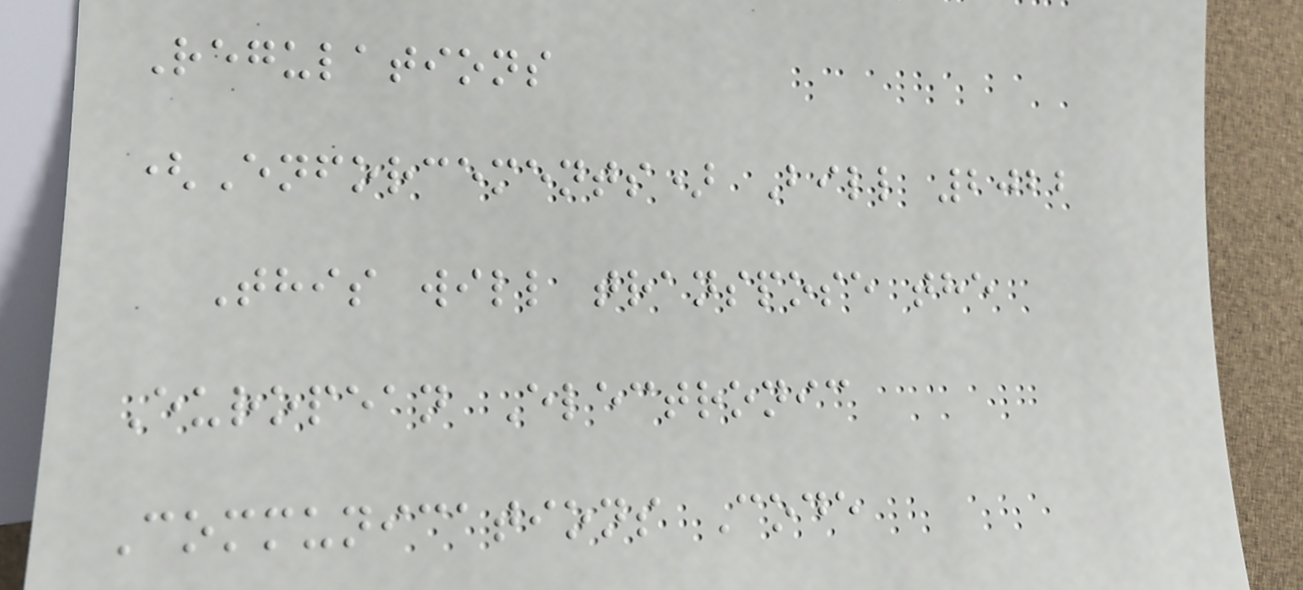Regulations
(Enforcements) Bill 2022
This will transpose the
European Electronic
Communications Code
